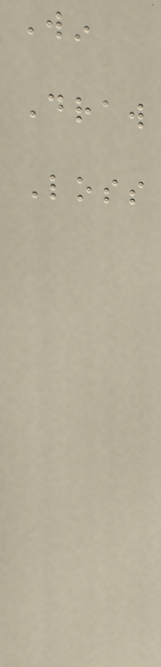Win
Draw
Loss
